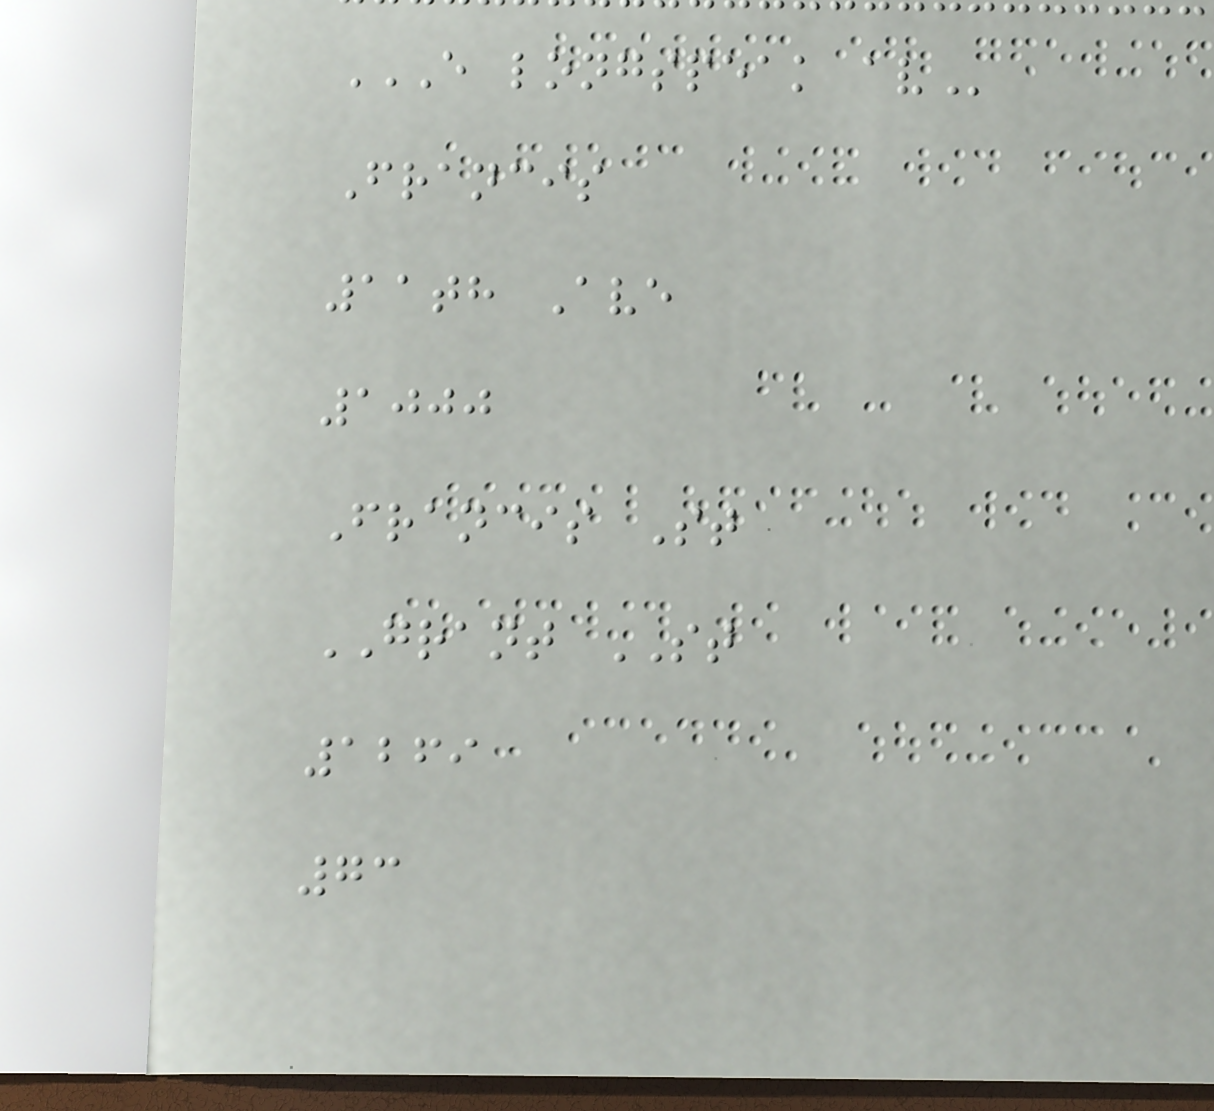E LONGSPEAK AV
Francis
11th Ave
1000
Francis St
GRANT ST
1269
73
